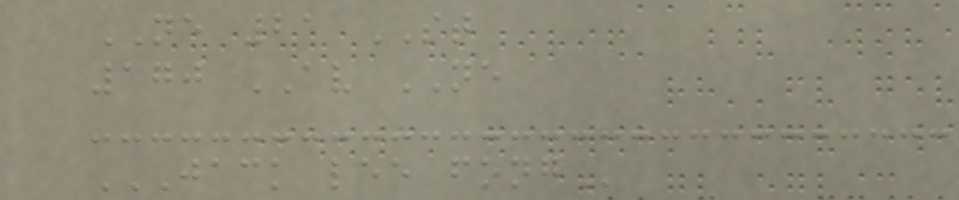NE 21 ST
170 AV NE
JACK LEE FONG
